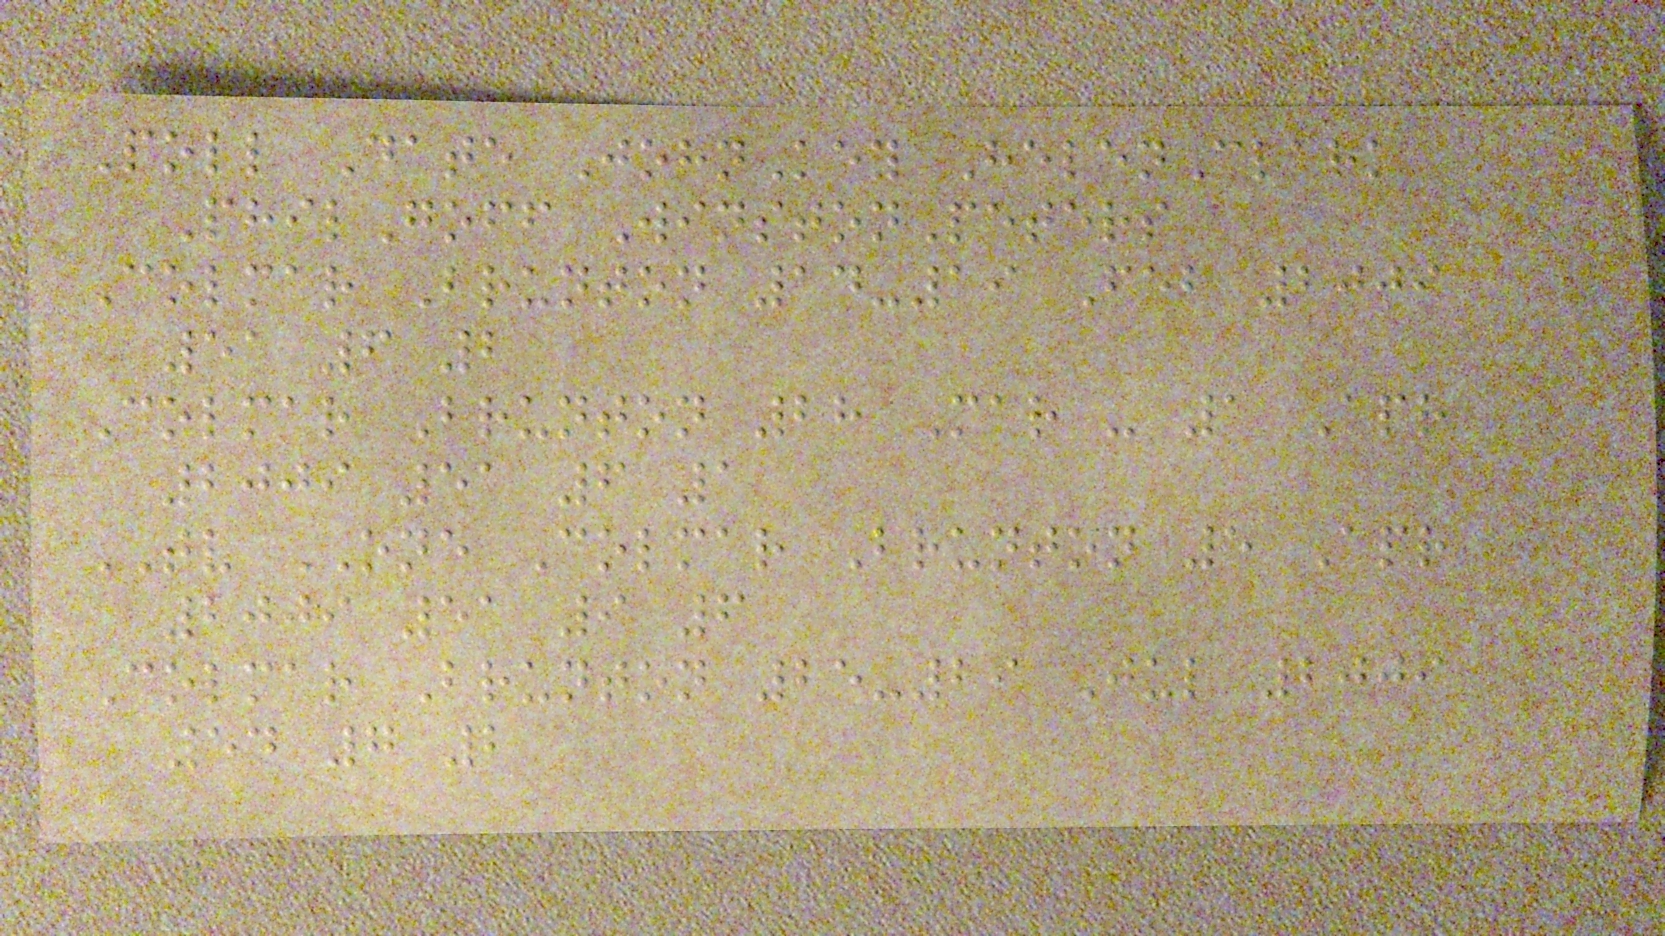Poll Date JohnKey HelenClark
PhilGoff WinstonPeters
Colmar Brunton 14-19 Feb 2009
51 6 2
Colmar Brunton 28 Mar - 1 Apr
2009 51 6 1
TV ONE Colmar Brunton 5 Apr
2009 51 9 6
Colmar Brunton 25-29 Jul 2009
54 7 2
